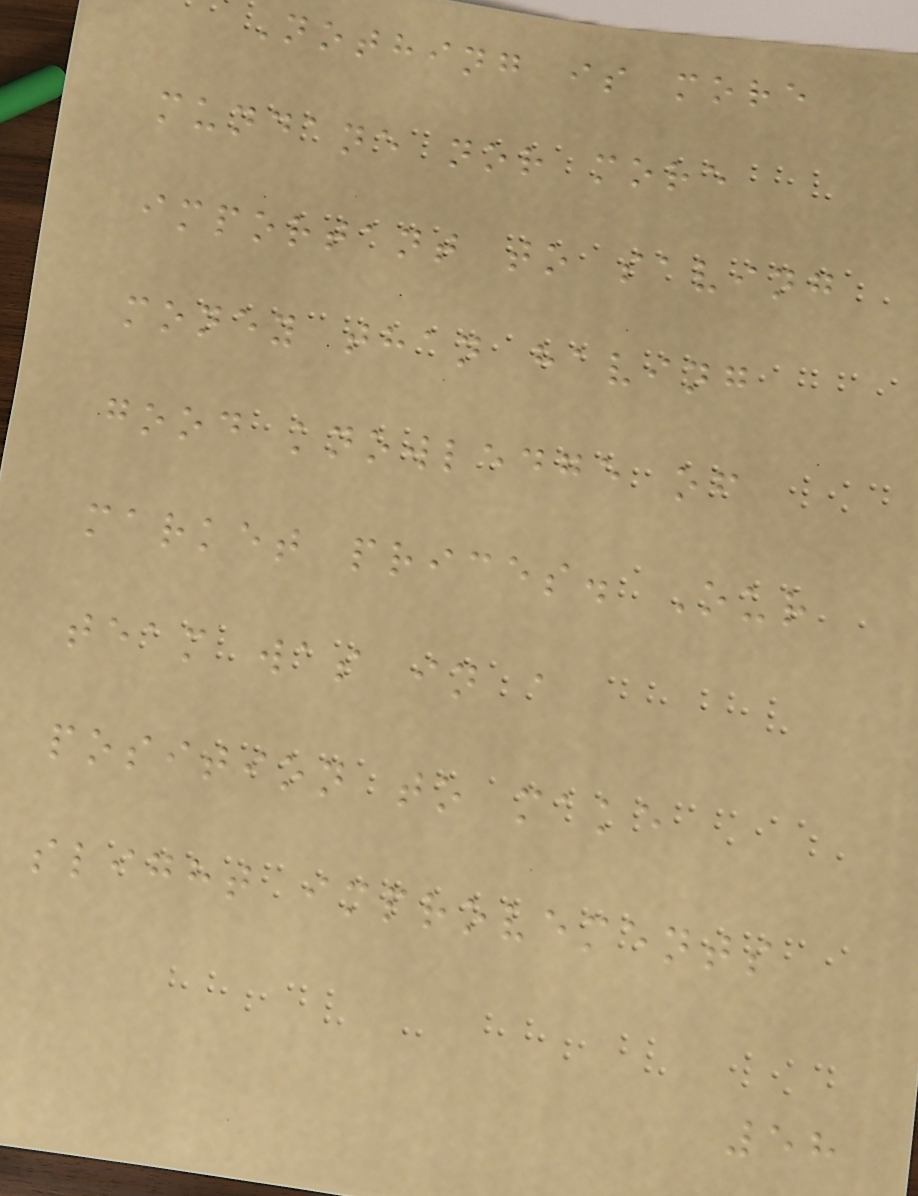Nothing is more
mundane nor more
important to saving
money than having
good knowledge of
market prices. Our
team was in a
position to make
slight improvements
58
